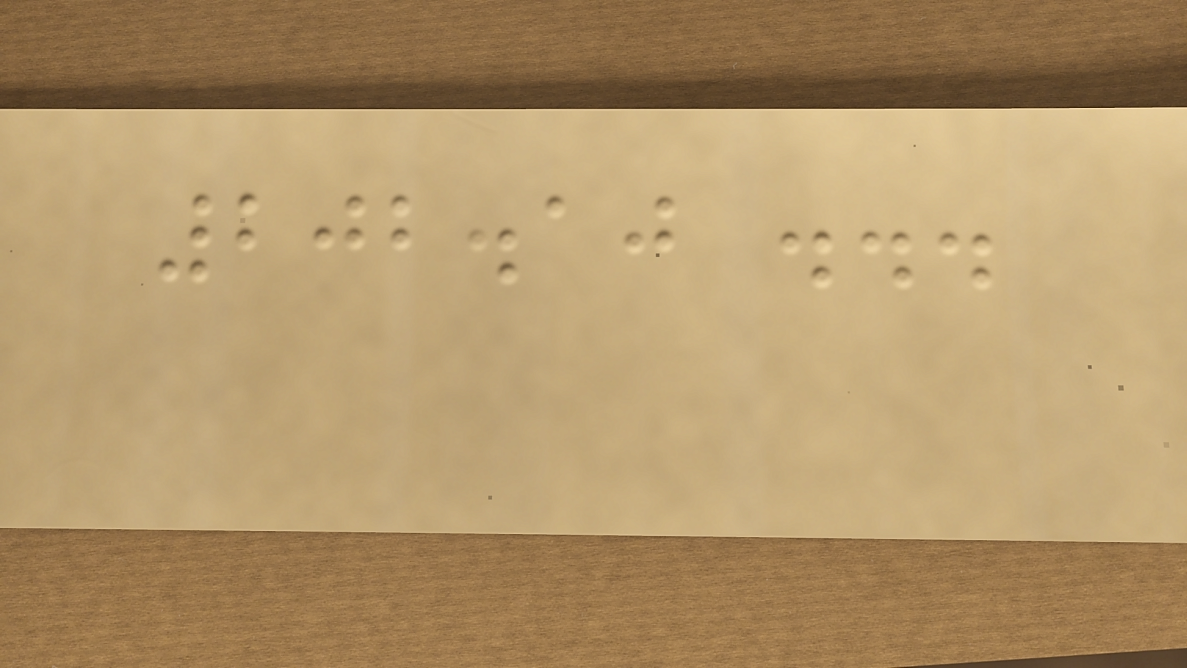202.10 ...
